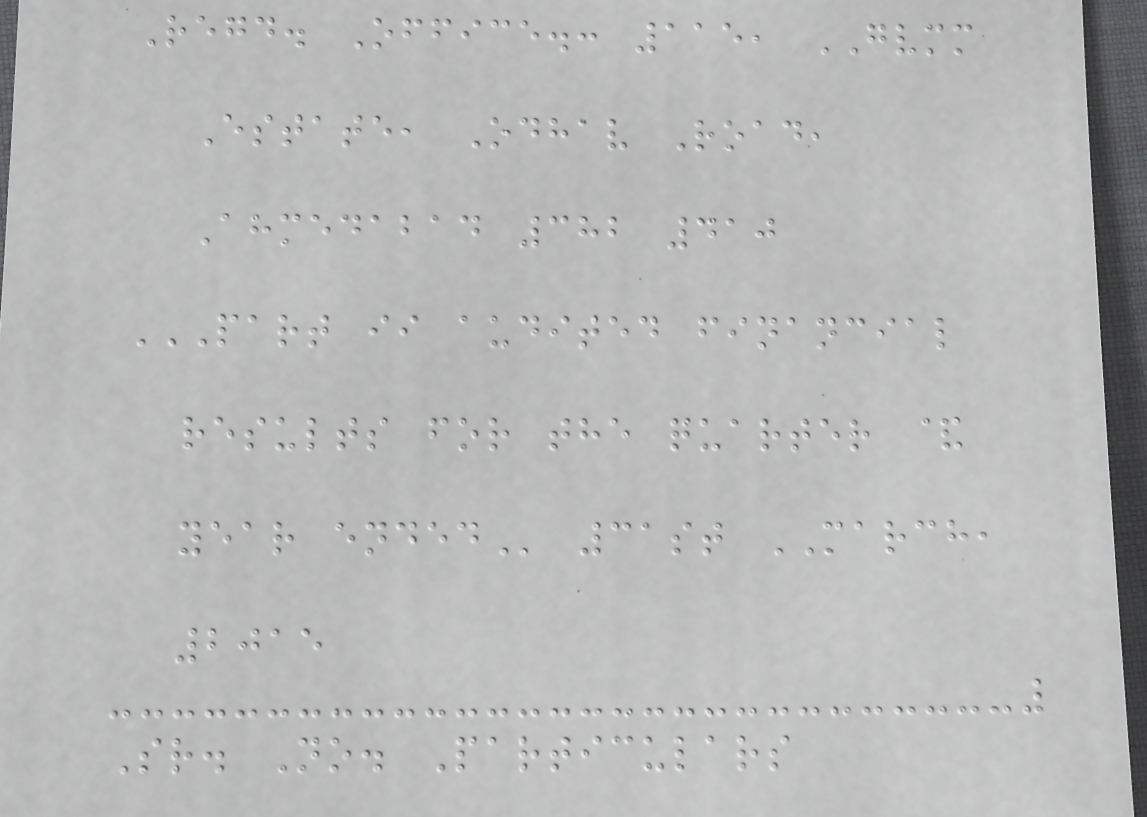Regd. Office.: 115, GVMM
Estate, Odhav Road,
Ahmedabad 382 410
PART II AUDITED FINANCIAL
RESULTS FOR THE QUARTER &
YEAR ENDED 31st MARCH,
2015
Sr. No. Particulars
